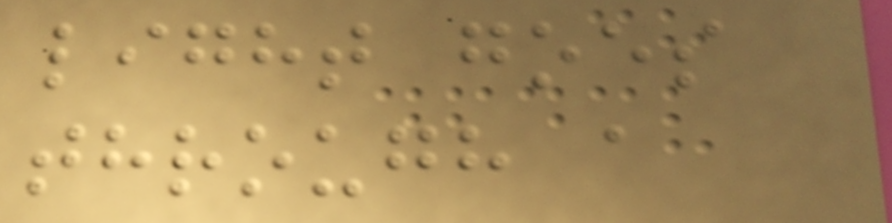light goes
through a
